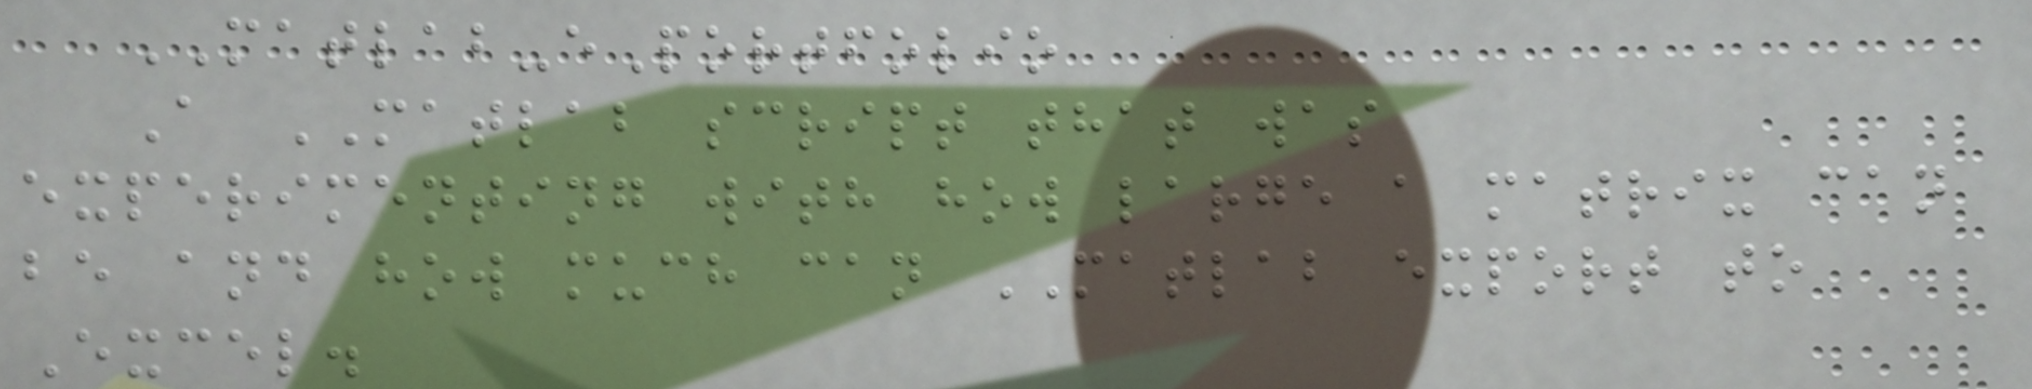MATLAB-ePortfolio
A MATLAB script that was
experimenting with how large a matrix can
be and how much can MATLAB export to
Excel.
